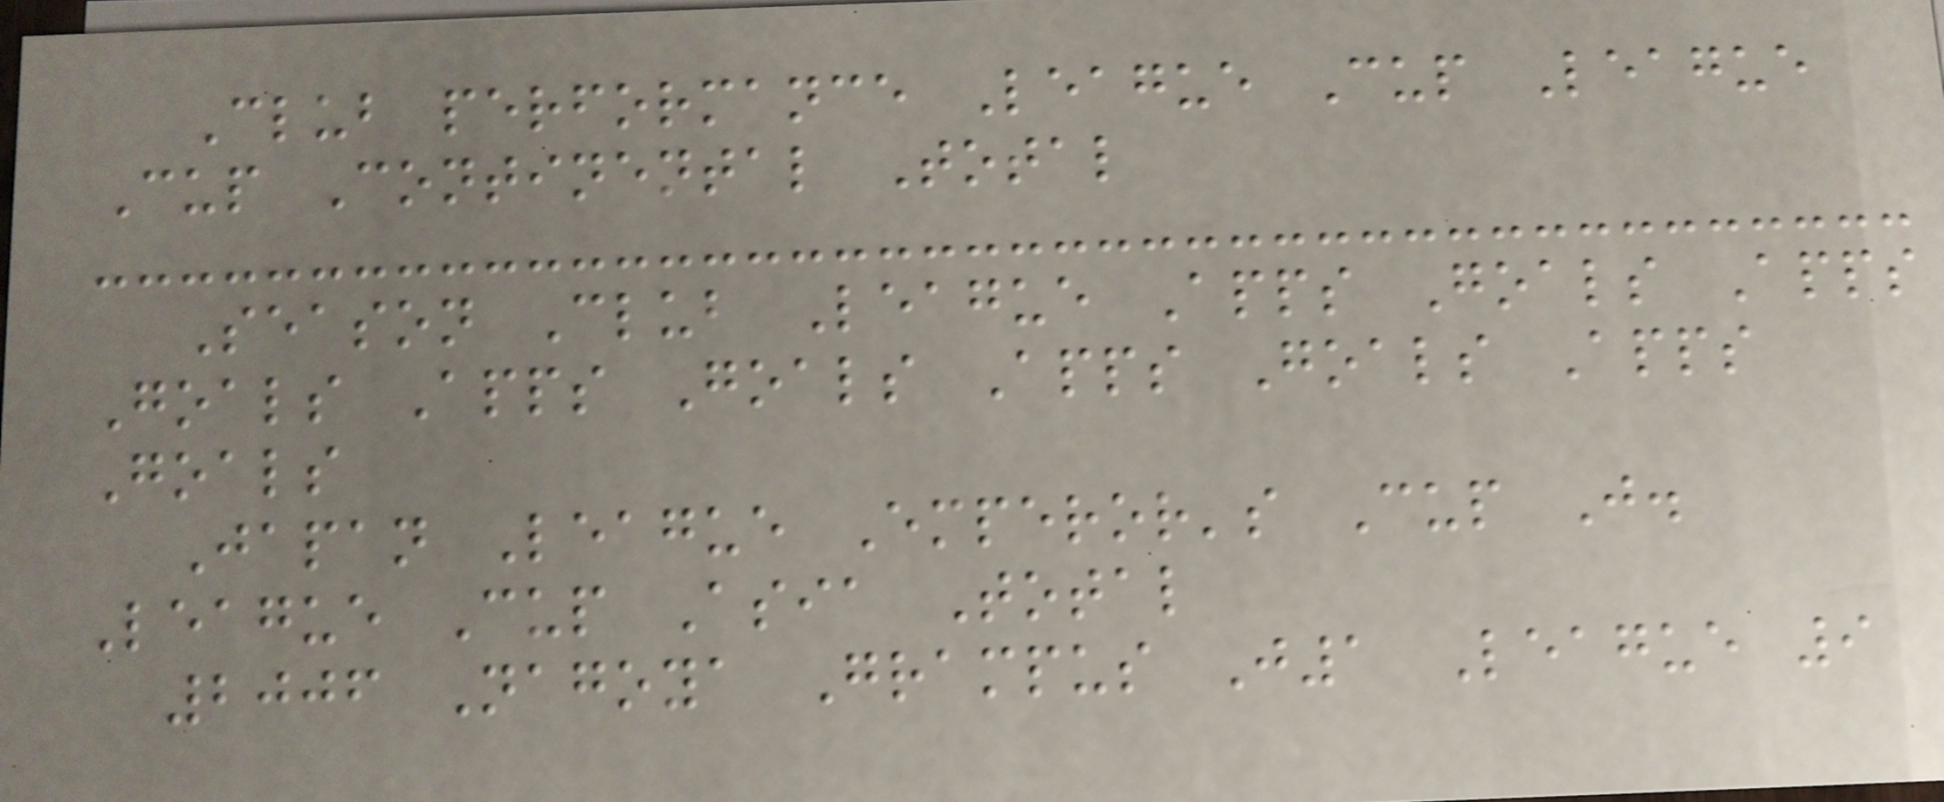Club performance League Cup League
Cup Continental Total
Season Club League Apps Goals Apps
Goals Apps Goals Apps Goals Apps
Goals
Japan League Emperor's Cup J.
League Cup Asia Total
2006 Nagoya Grampus J1 League 9
